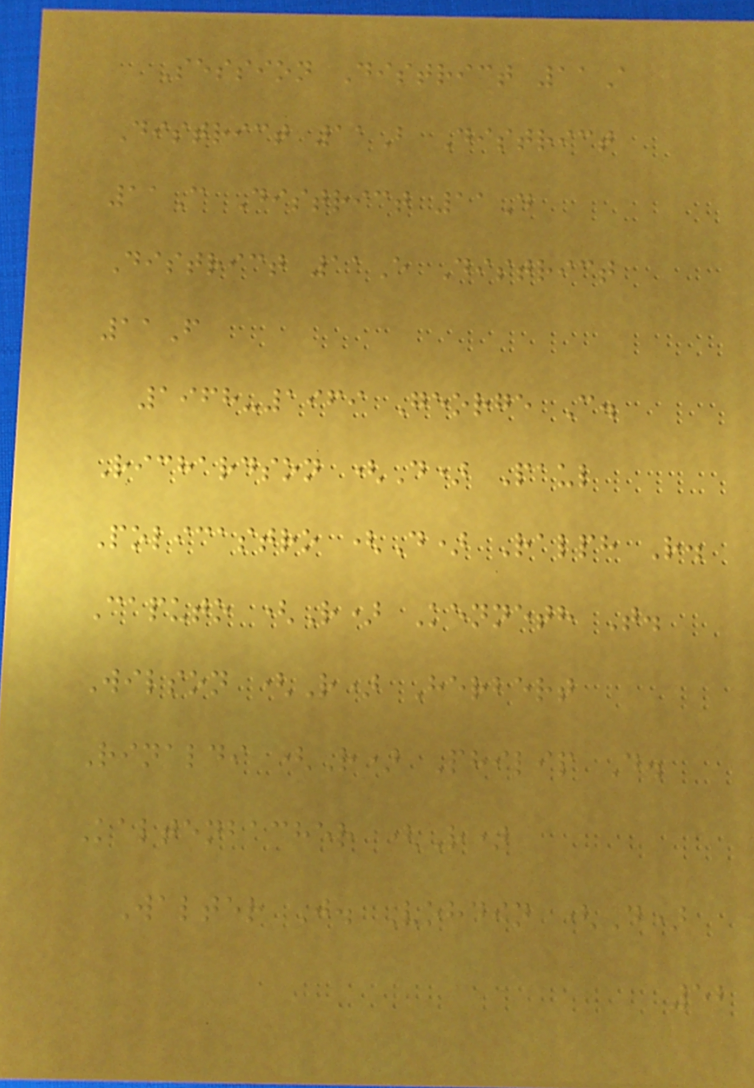Session District 11A
District 11B District
11C District 11D
District 11E District
11F
1968-1969 George C.
Richardson (D) Paul
Policastro (D) Ralph R.
Caputo (R) Kenneth T.
Wilson (R) Herbert
Rinaldi (R) Philip D.
Kaltenbacher (R)
Walter J. Vohdin (D)
52
